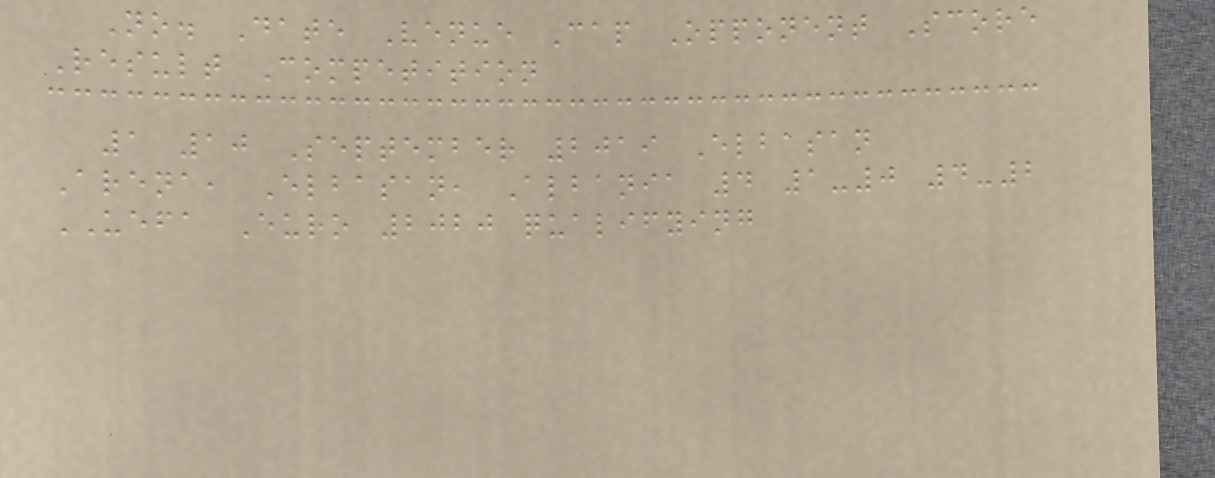No. Date Venue Cap Opponent Score
Result Competition
1 10 September 2019 Elbasan
Arena, Elbasan, Albania 4 1-0 4-2
UEFA Euro 2020 qualifying
